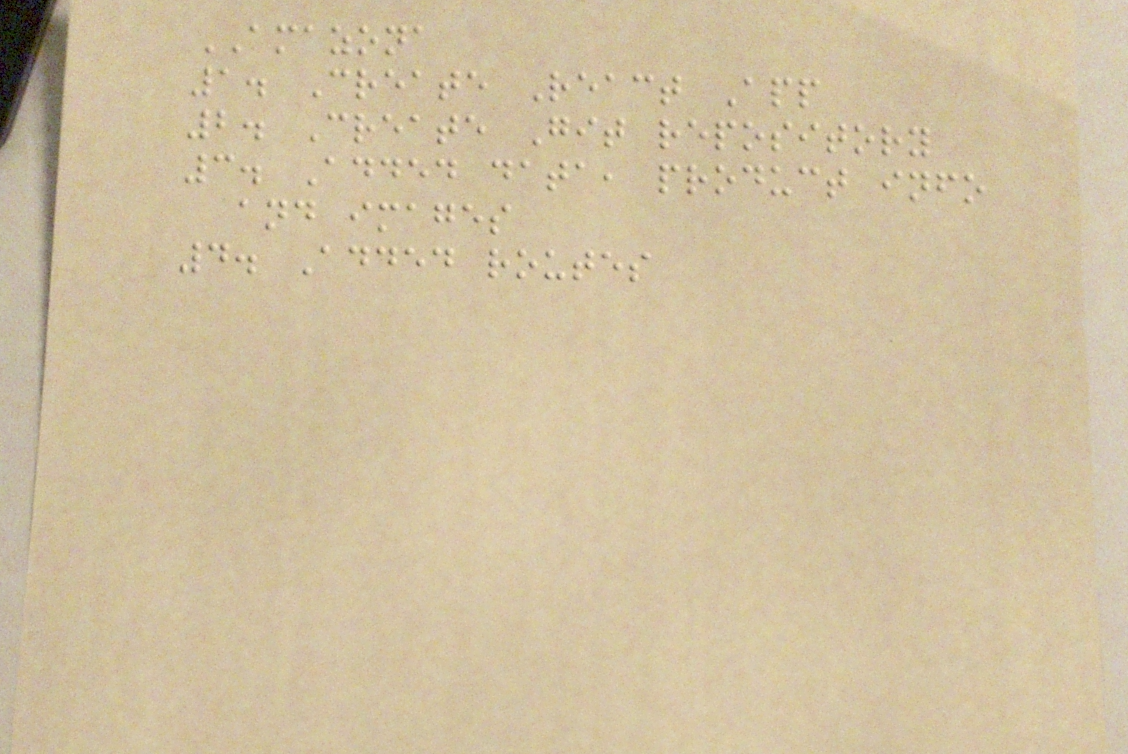AMAZONA
1. Create React App
2. Create Git repository
3. Added data, product info
and images
4. Added routes
